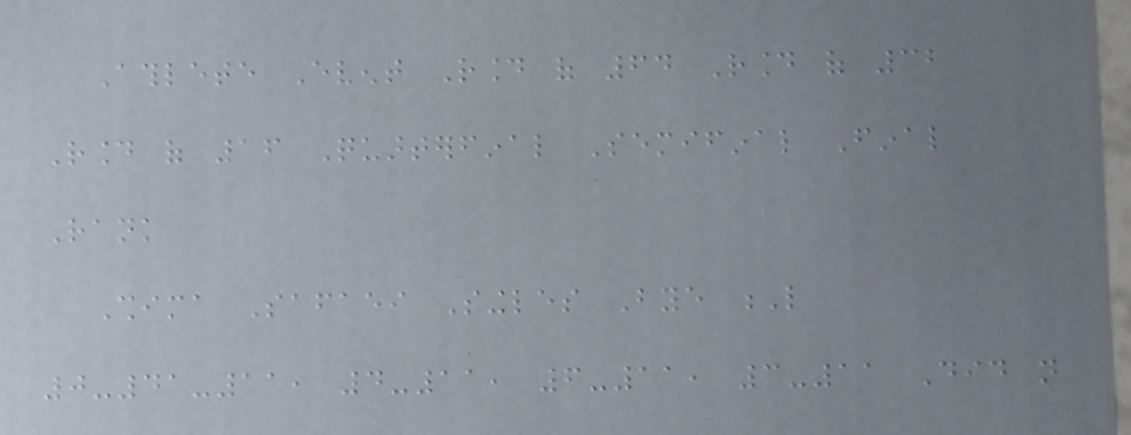Athlete Event Round of 64 Round of 32
Round of 16 Quarterfinal Semifinal Final
Rank
Shima Safaei Singles Bye L
0-41-11, 4-11, 6-11, 3-11 Did not
